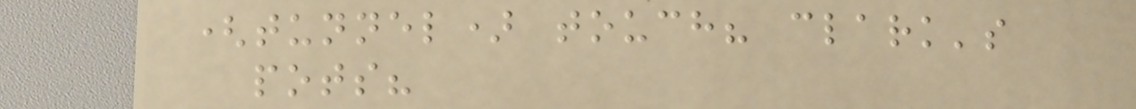(tunnel) touch? clark's
pots?
